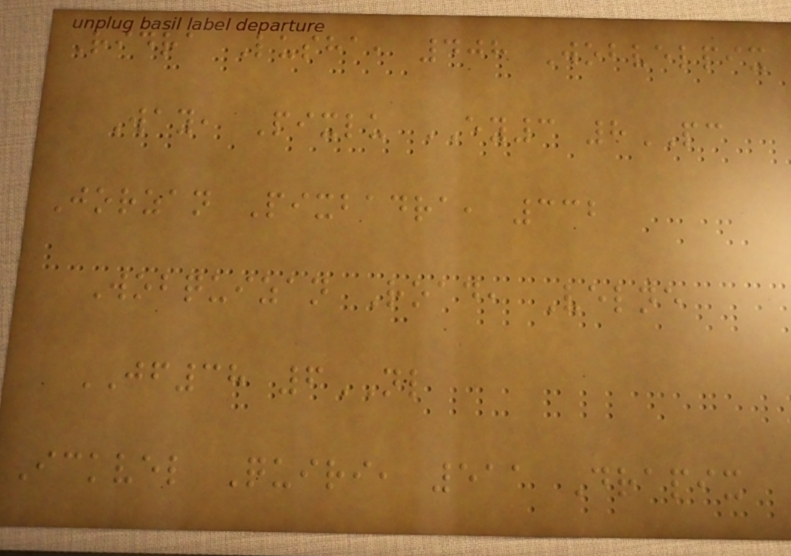Ridra Lusha, 408 Wobvelpix
Way, Pixlu EY3 8PC
Jorzan Pixbadra, 332
Wobquizan Road, Velne
JF38 6NL
Ickvel Quiri, 511 Drapix
